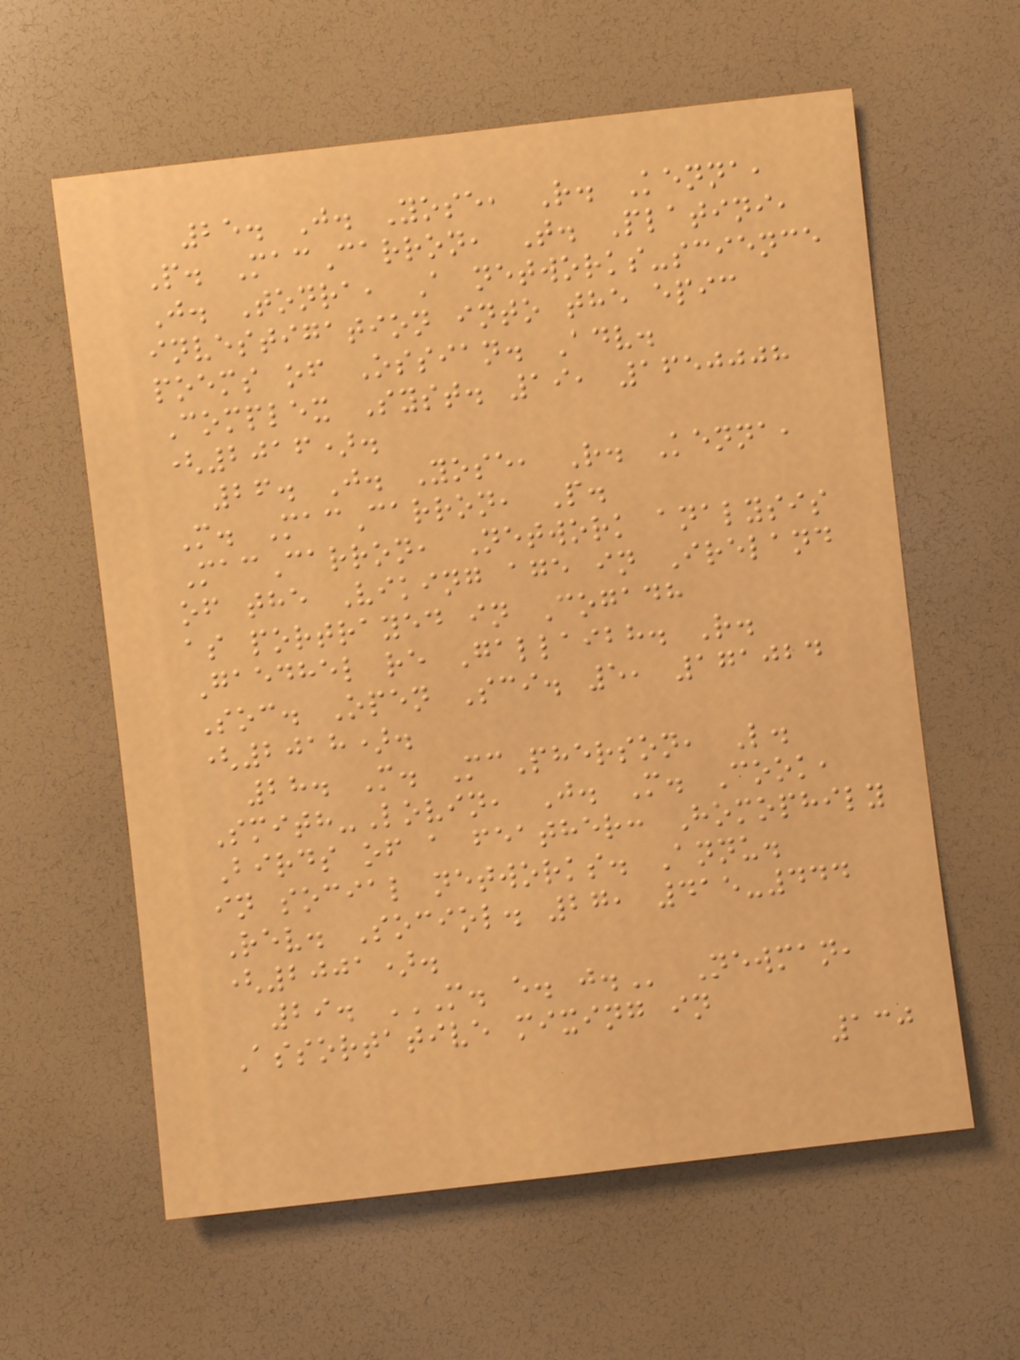25. J. Yose, R. Kenna,
P. MacCarron, T. Platini,
J. Tonra, A networks-science
investigation into the epic
poems of Ossian. Adv.
Complex Syst. 19, 1650008
(2016).
26. J. Yose, R. Kenna,
M. MacCarron, P.
MacCarron, Network analysis
of the Viking age in Ireland
as portrayed in Cogadh
Gaedhel re Gallaibh. R.
Soc. Open Sci. 5, 171024
(2018).
28. M. McPherson, L.
Smith-Lovin, J. M. Cook,
Birds of a feather: Homophily
in social networks. Annu.
Rev. Sociol. 27, 415-444
(2001).
29. M. E. J. Newman,
Assortative mixing in
130
